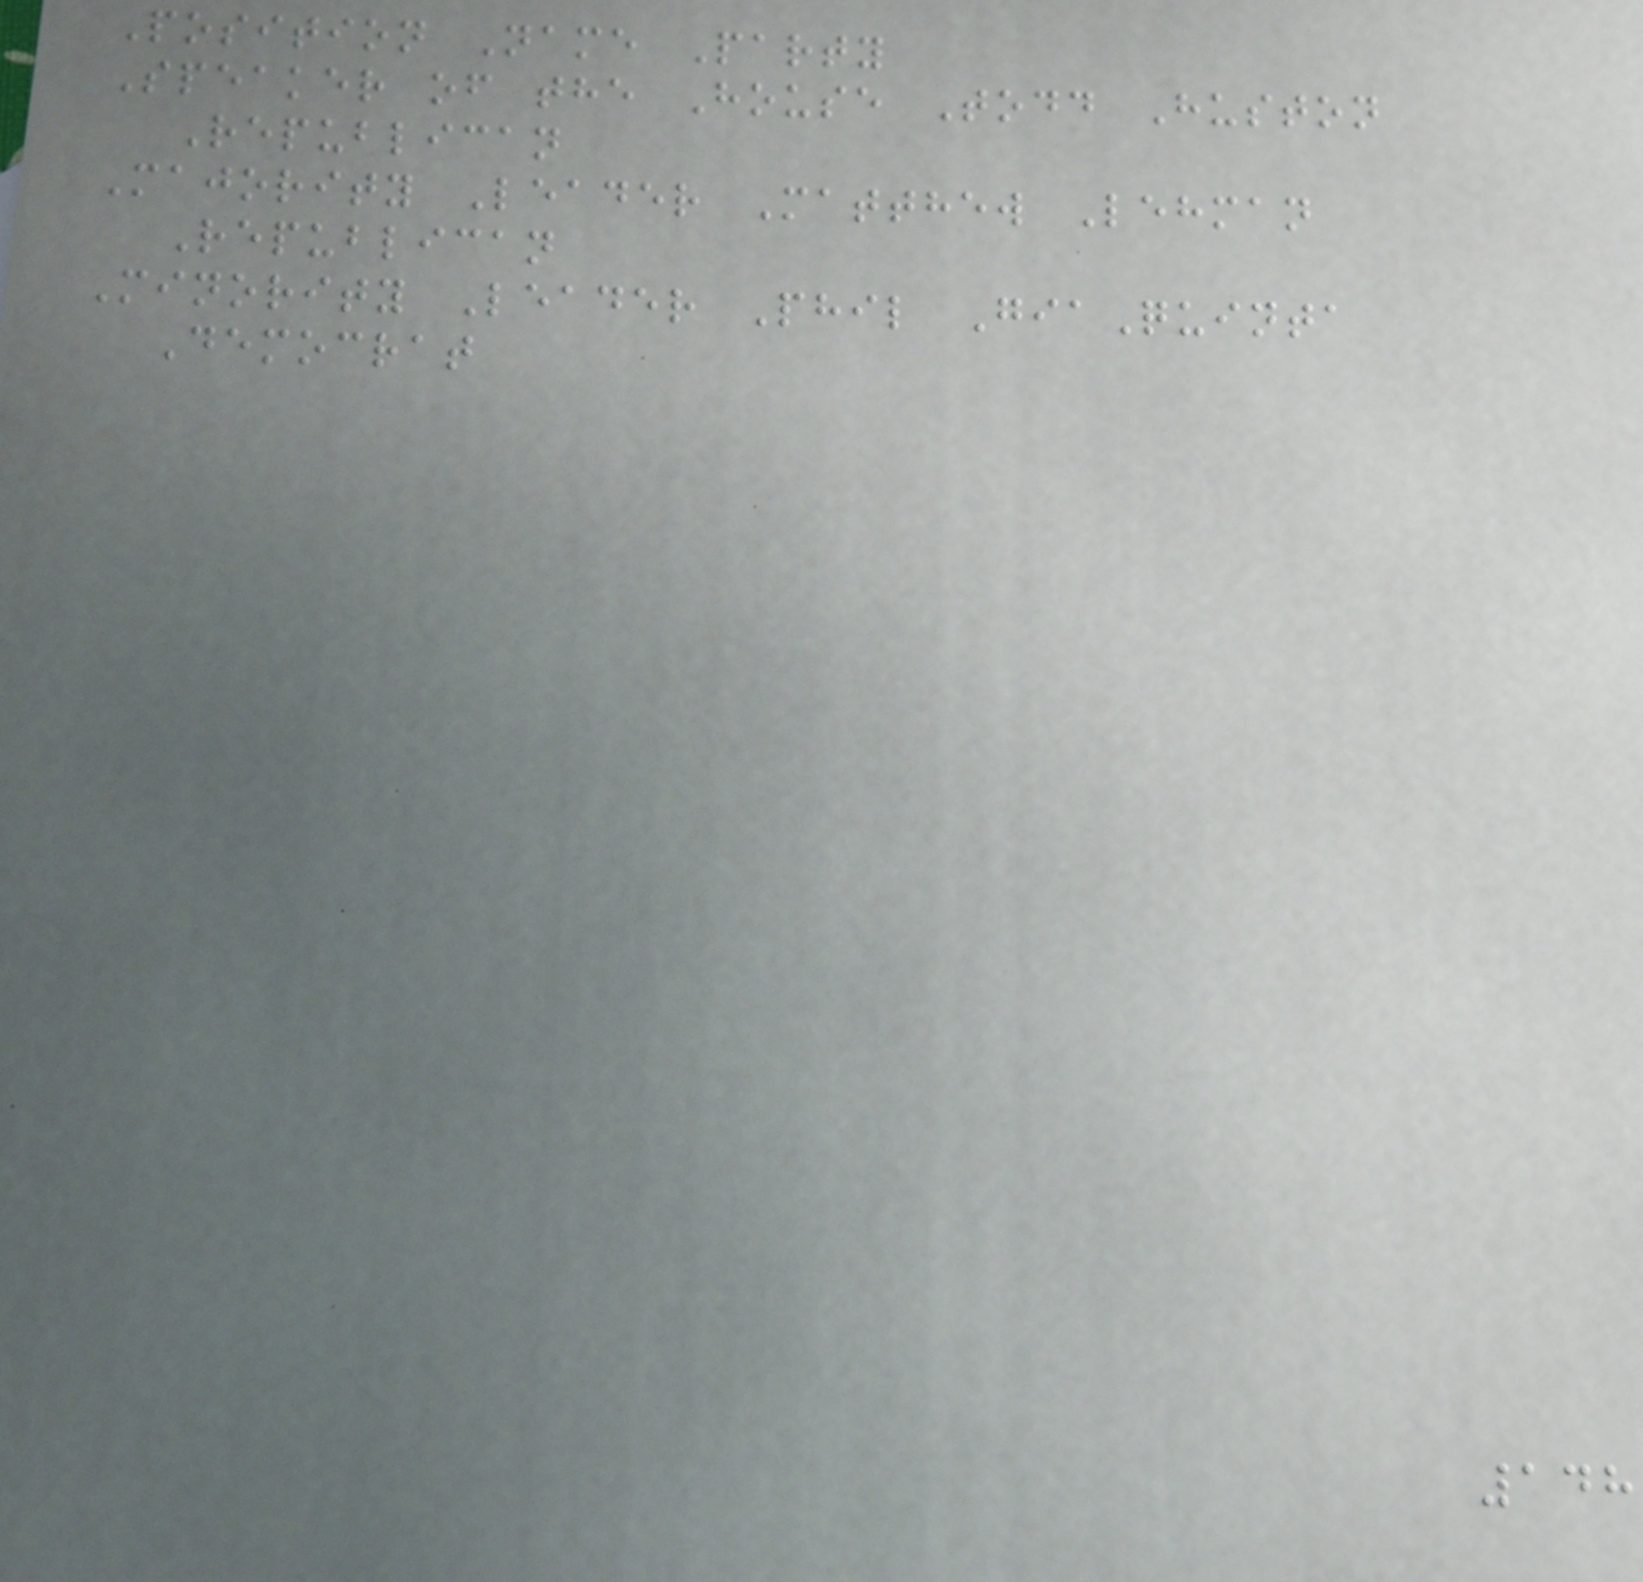Position Name Party
Speaker of the House Todd Huston
Republican
Majority Leader Matthew Lehman
Republican
Minority Leader Phil GiaQuinta
Democrat
148
